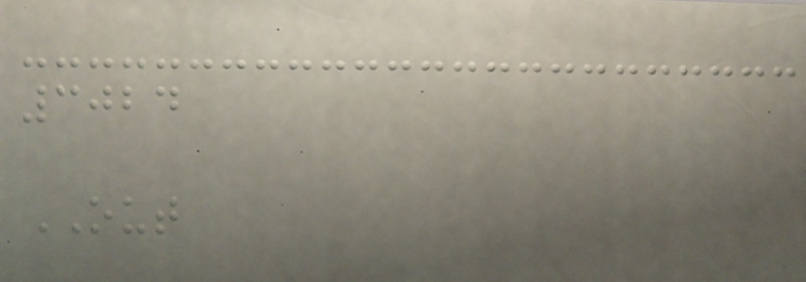3024
OUT
